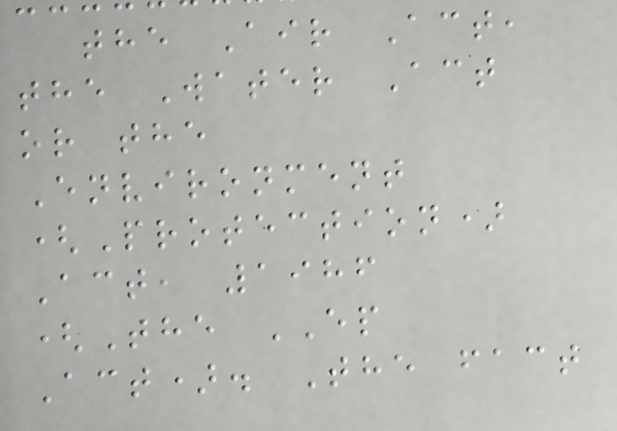the Air Act,
the Water Act
or the
Environment
(Protection)
Act, 1986
(The EP
Act). The fact
